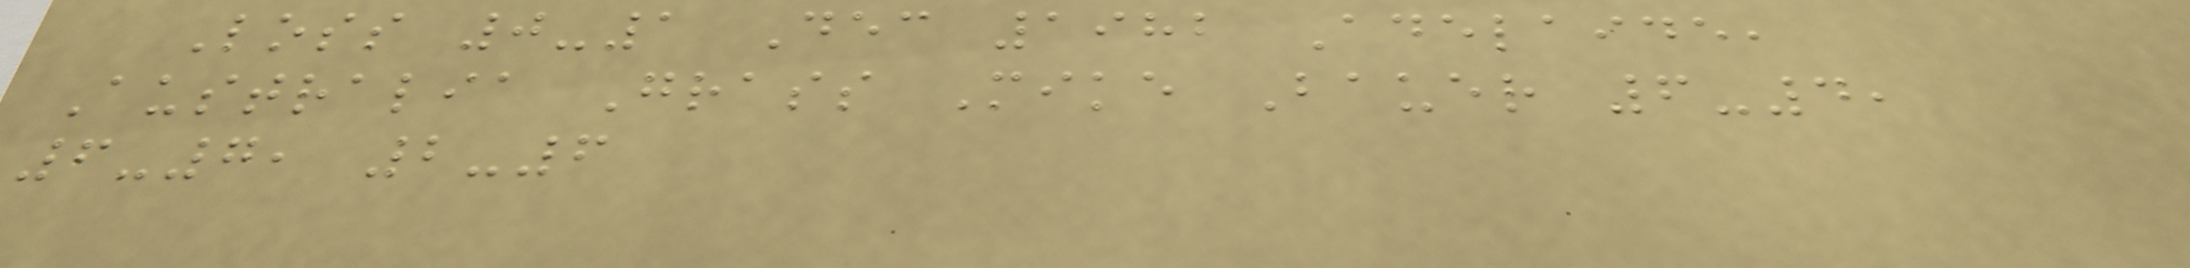Loss 0-1 Dec 1982 Adelaide,
Australia Grass Mike Bauer 6-4,
6-7, 2-6
